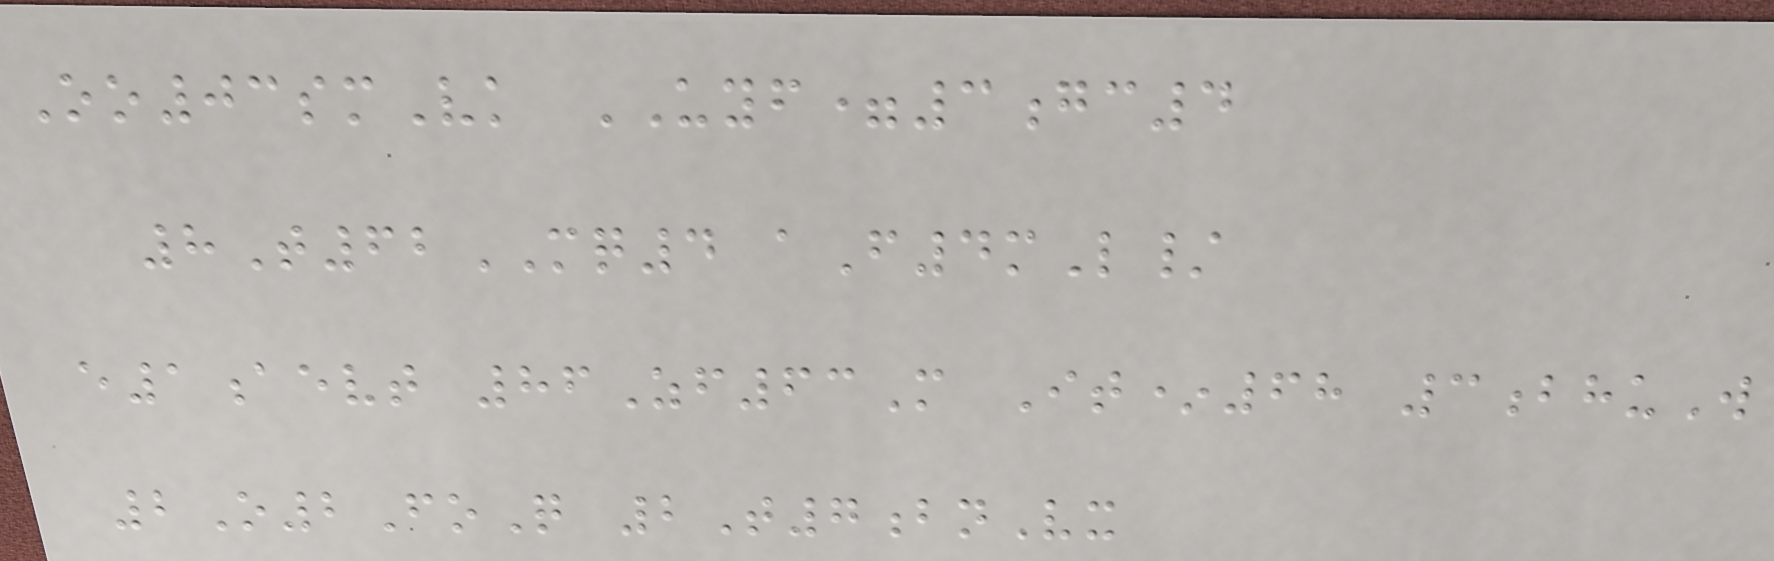Oo03smVk UYF=3gc4
8T62MQ4 aF4mL/
e1aevt 86Zf63M It*68 3bhuW
2O2FoQ 2T7bnVx
